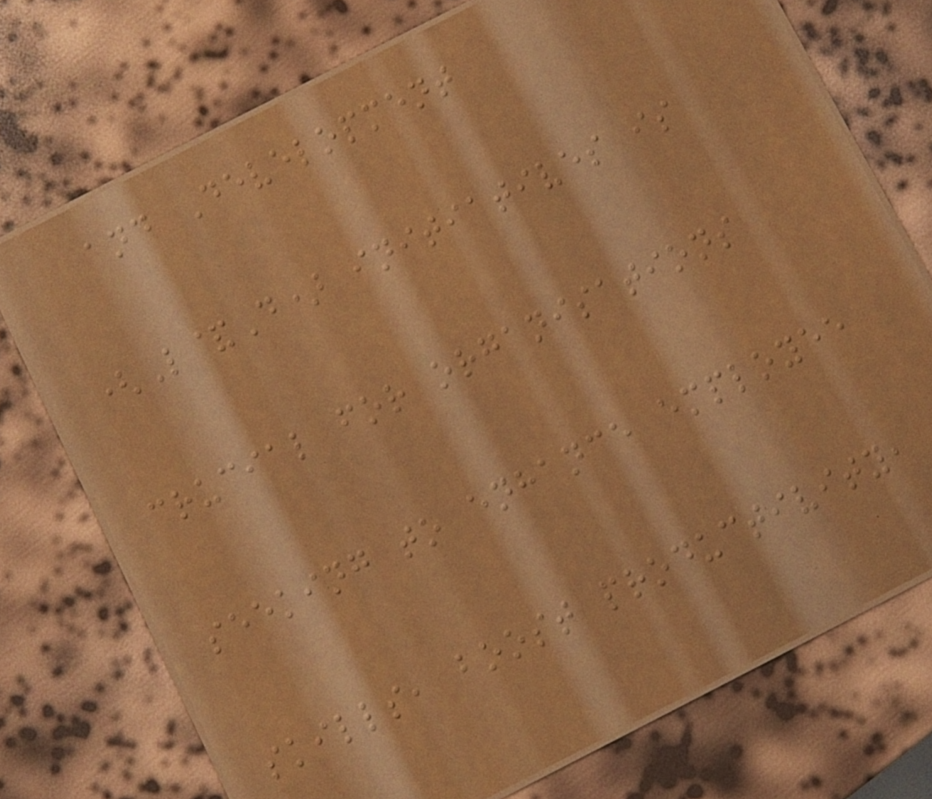and Development
(L&D) initiatives is
crucial for organisations
seeking to enhance employee
skills, boost productivity,
